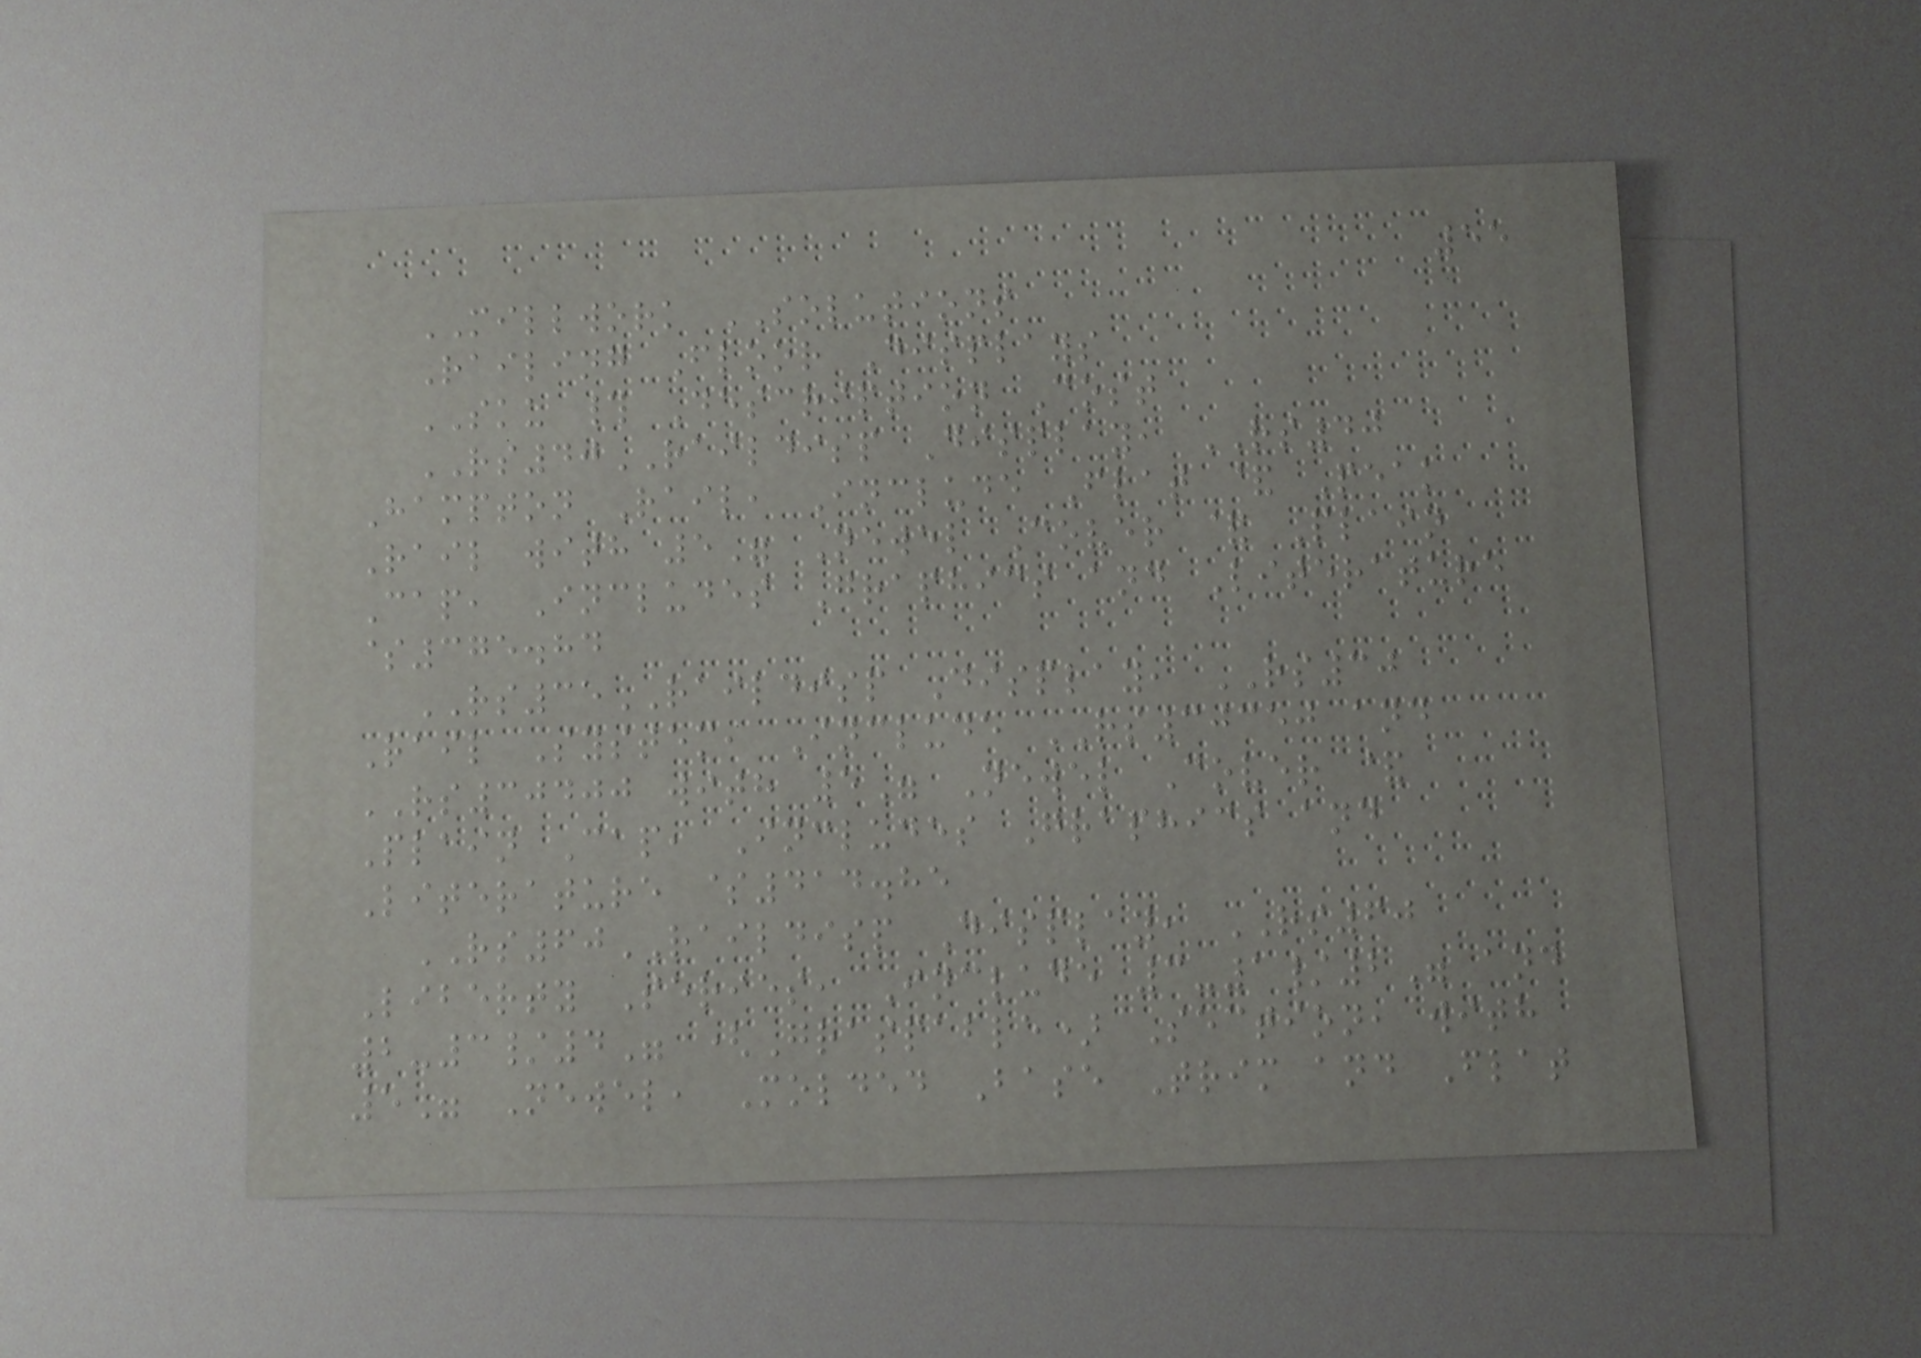55
MILLWORK SOLUTIONS
Railing Floor Displays
SKU # Description Cost
RS40RAILDISP Display, RS40
Hampton Rail, Include Flat & Peak
Rail with 5" Newel Cover & Plain
Cap, Includes Graphics and Literature
$375.84
RS35RAILDISP Display, RS30
Rail System, Include RS30350 and
RS30400 with 5" Newel Cover &
Plain Cap, Includes Graphics and
Literature $414.85
RS60RAILDISP Display, RS60
Liberty Series, Include 3-1/2" and
2-3/4" (Graspable) Section, with
5" Newel, Molded Base Trim and Flat
